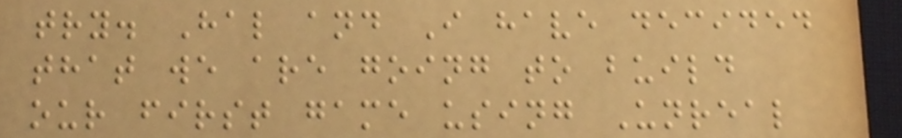try. Hal and I have decided
that we are going to build
our first game using Unreal
